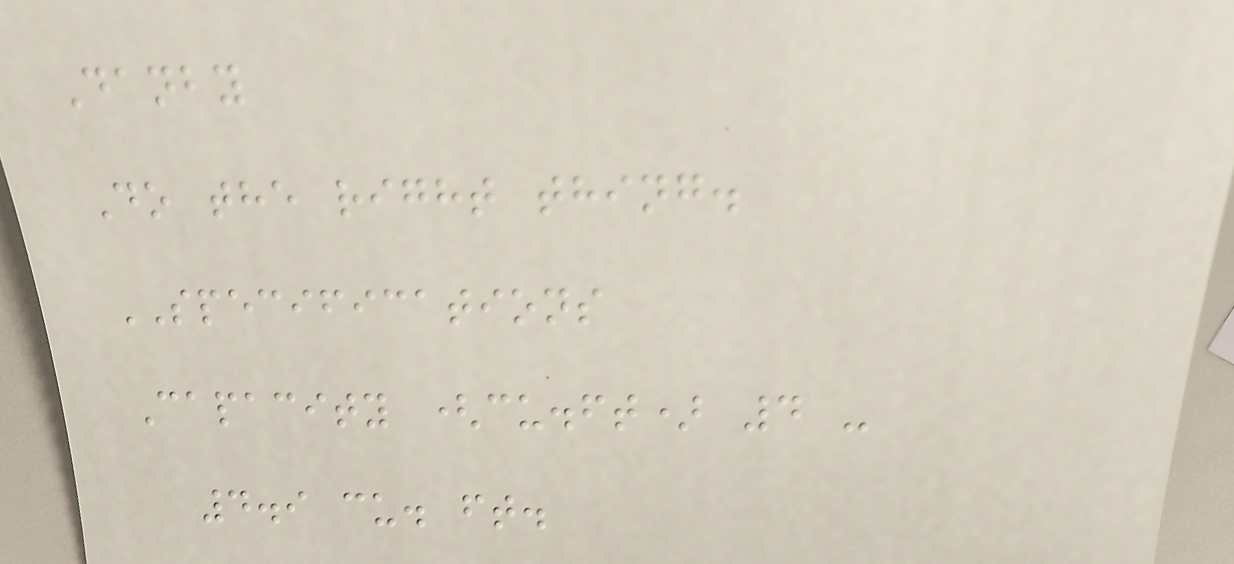Danby
Do the right thing.
SPECIFICATIONS
Capacity (cu.ft) 4 -
4.9 cu. ft.
